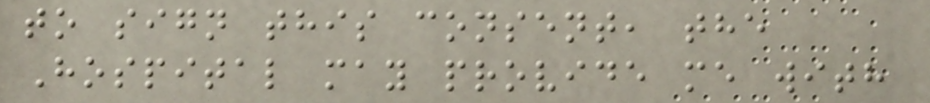to sign this consent, the
Hospital may provide me with
